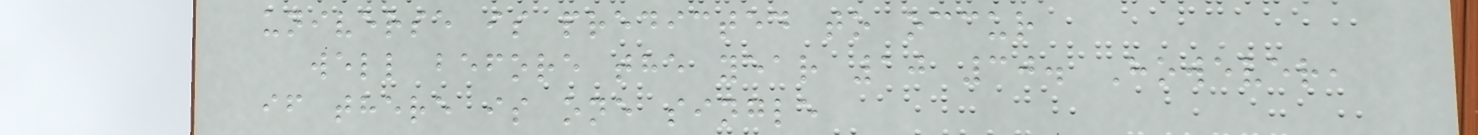universe is predicted to occur
well before the year 10 30. However,
if there is one single
